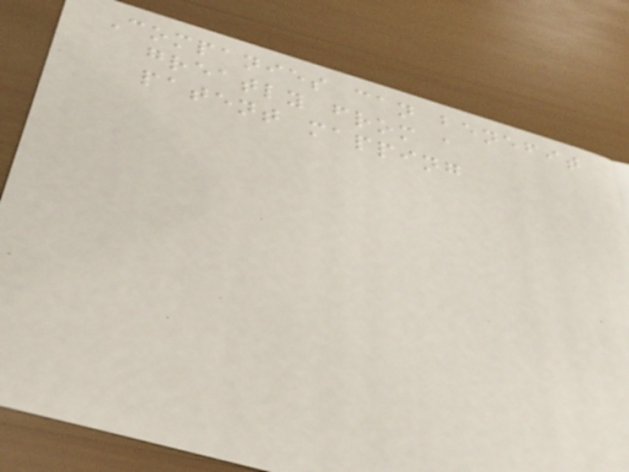Companies can benefit
greatly from a
patent mapping
